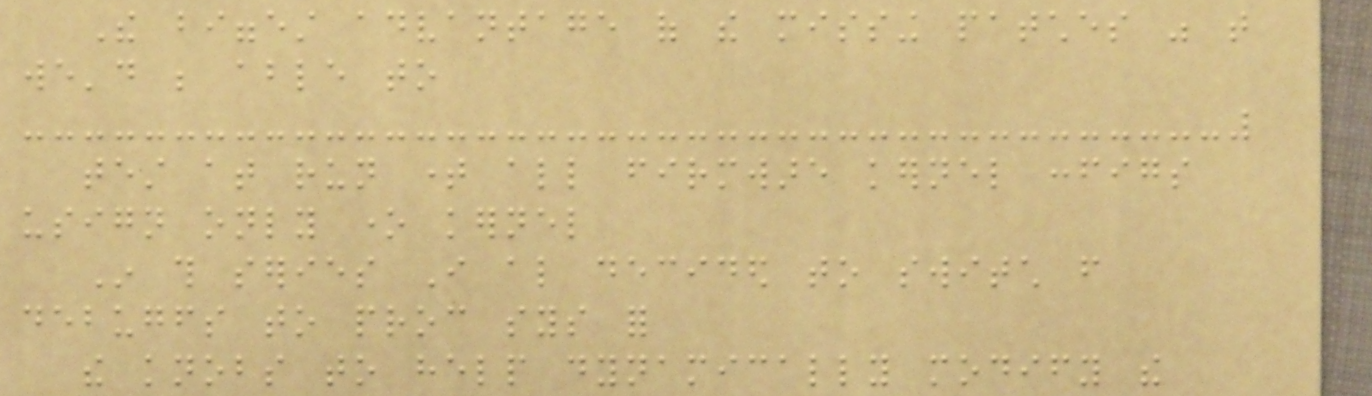The biggest advantage of the missing patches was that
we'd be able to
test at run time all firmware kernel configs
usign only one kernel
In this series I also decided to switch from
debugfs to proc sys for
the knobs to help dynamically modify the
